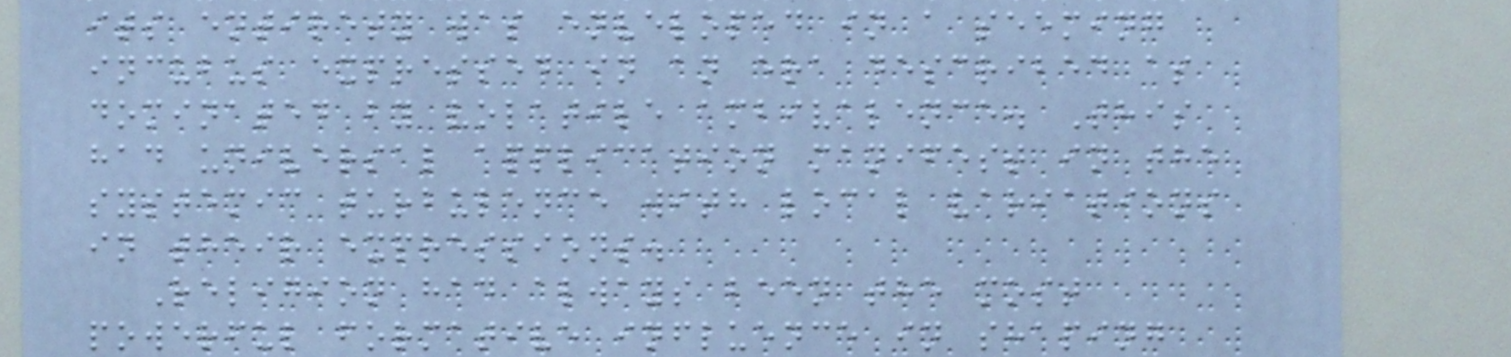its entirety was enveloped in a seeming
incubus expressed in an era described as
dominated by volatile ambivalence. This
had universal application manifest in the
systemic turbulence with local variations
in their expressions.
Religion had always been the most
powerful formative influence in shaping
